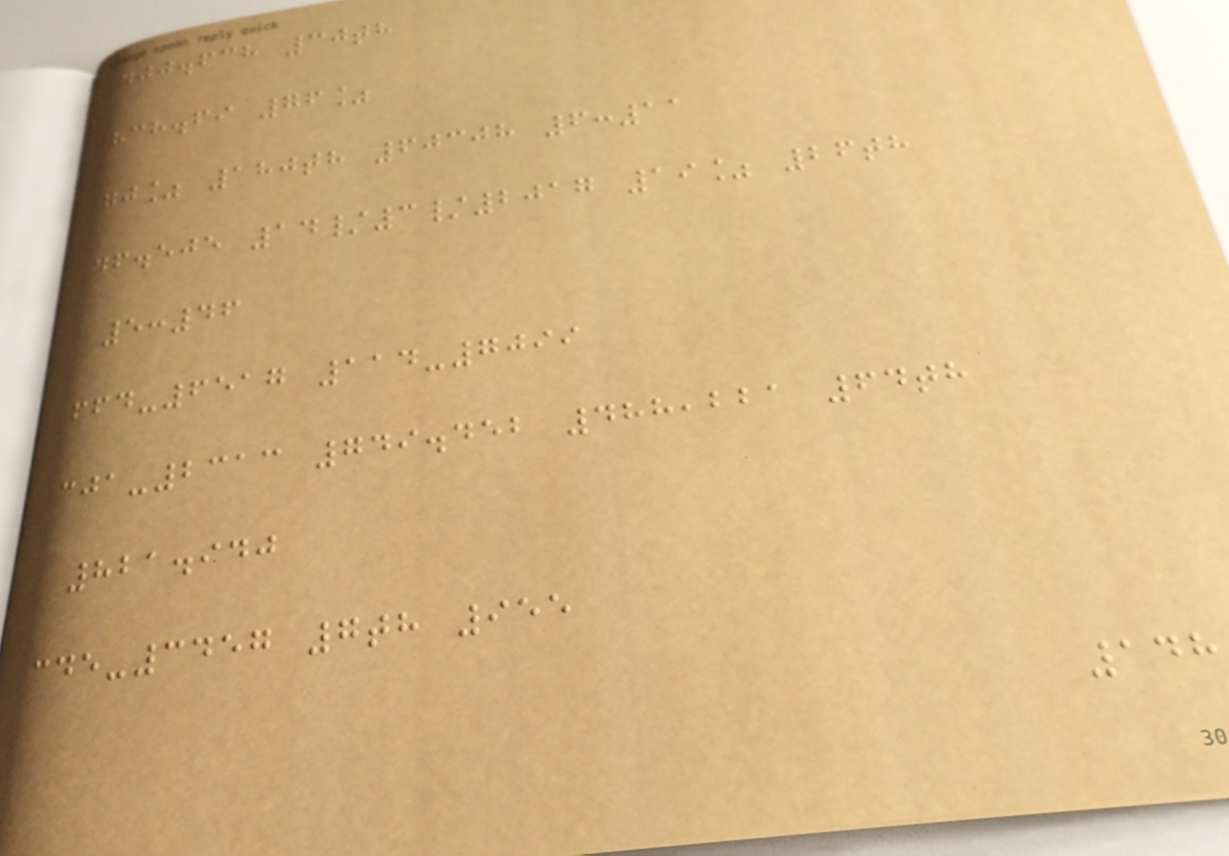400.638 30th
838.69 76%
70% 180th 60308 6:11
46.505 14/3/2017 19% 26th
5:46
664-6517 114-7099
301-2313 749.452 488,221 64th
821.940
345-3457 7th 955
148
